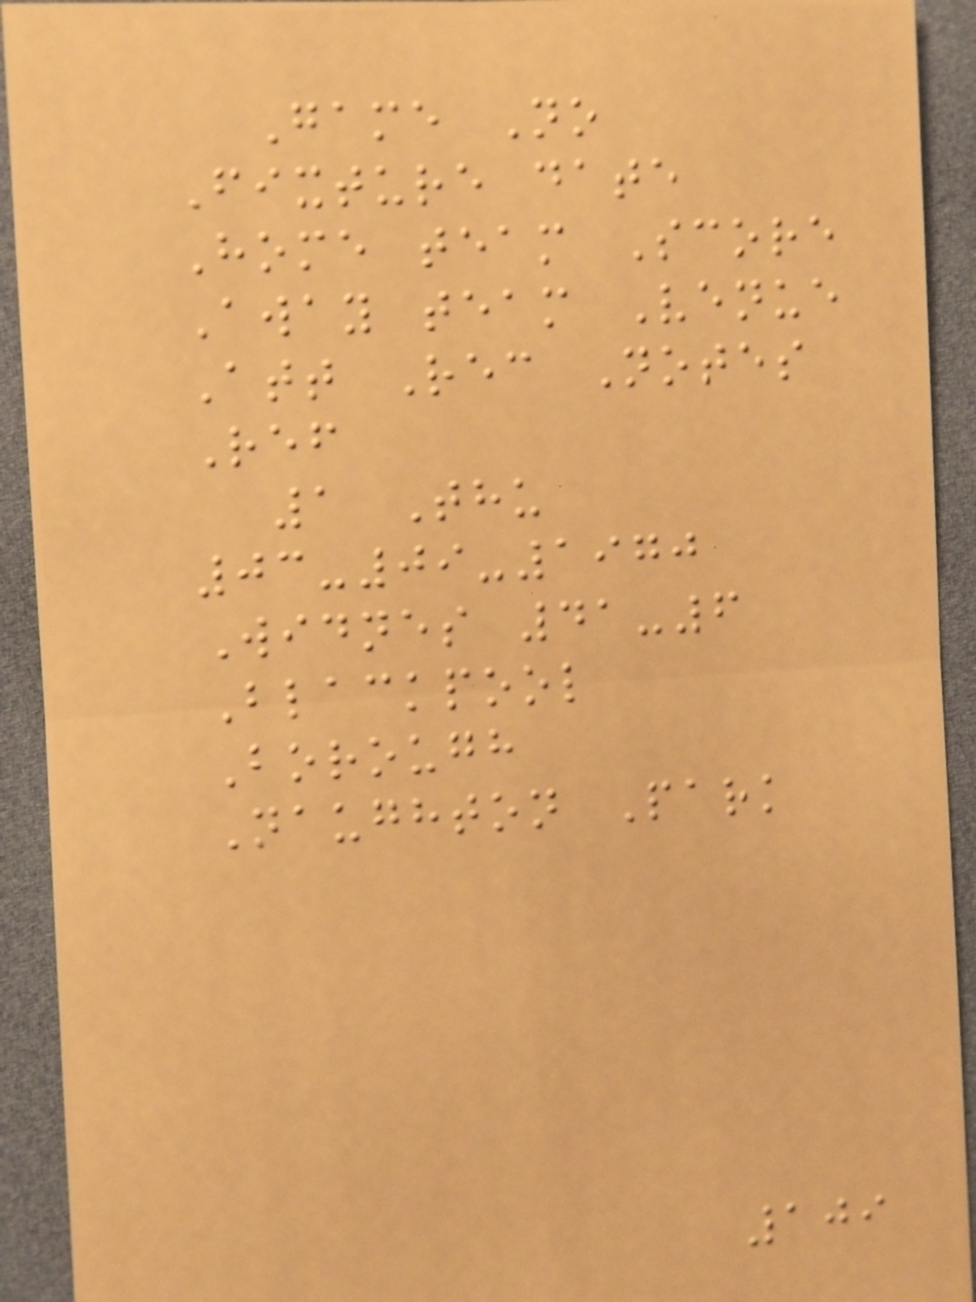Game No
Fixture date
Home team Score
Away team Venue
Att Rec Notes
Ref
1 Thu
03-09-1970
Widnes 41-6
Blackpool
Borough
Naughton Park
109
